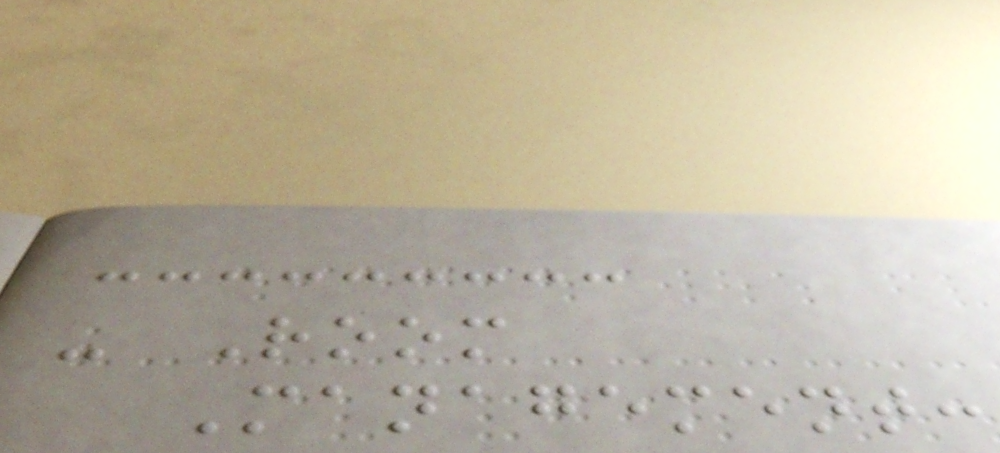- Room
Management:
